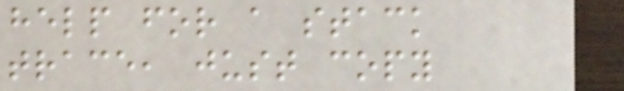help for a stack
trace, just copy
